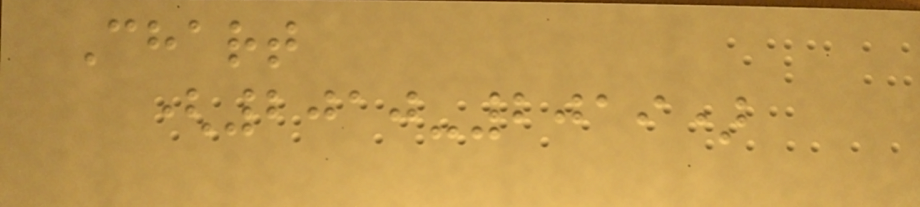Chart
(2010-2019)
